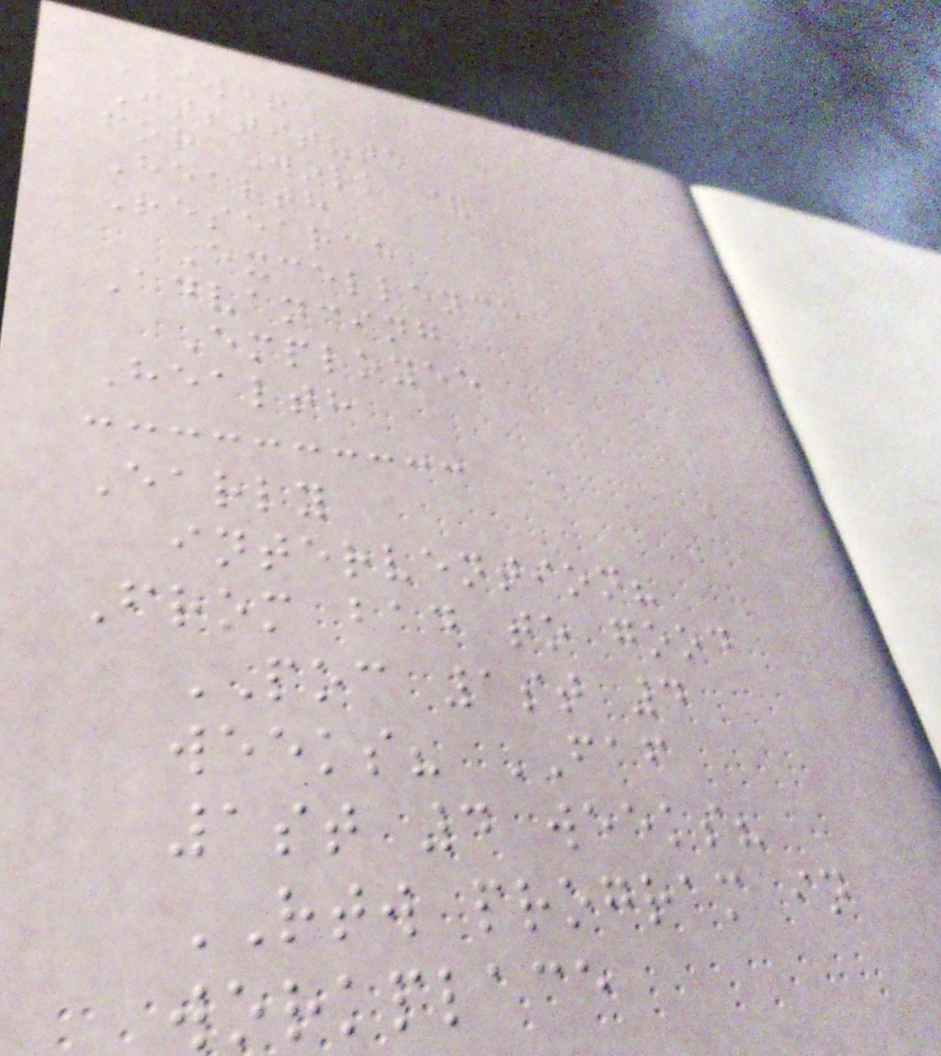IW+
Institute
for Work &
Health
Research
Excellence
Advancing
Employee
Health
Early
intervention?
From bad to good
POC 1st 4
weeks? FAF
1st 4 weeks?
RTW program in
workplace
